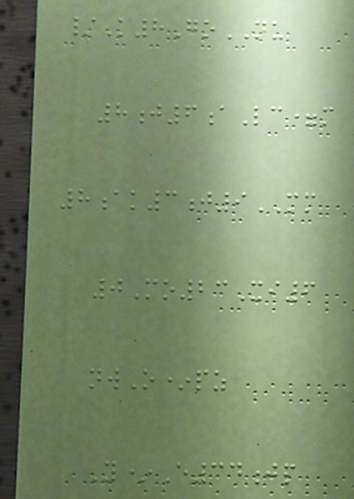/K8GoNU
8j6aLc=m
8ak3j9MM
0Mo23Xi6
nwO*pz
Y*E34jp
